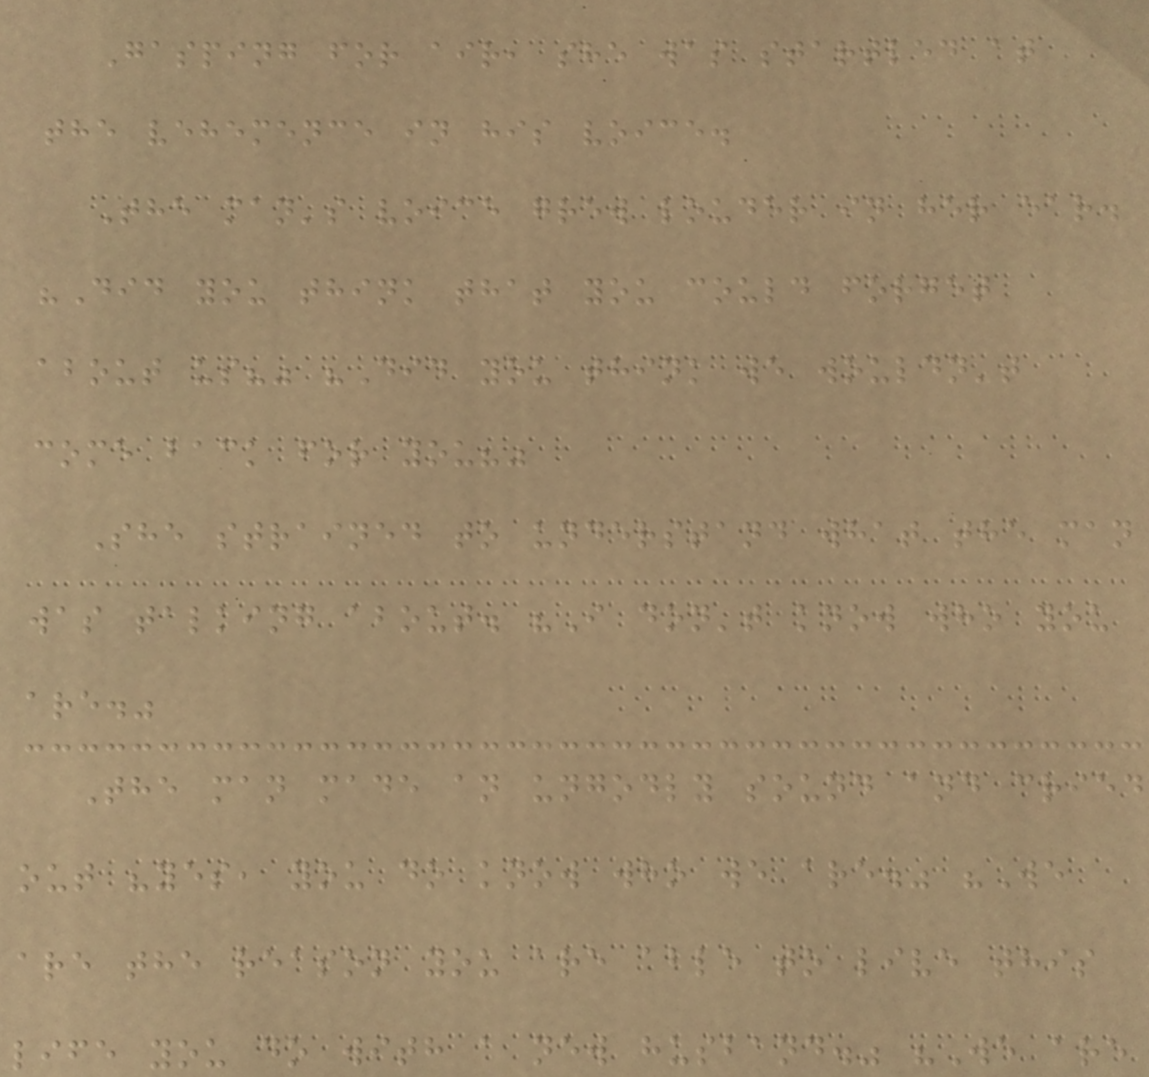Gasping for air, she was startled at
the vehemence in his voice.
The man's voice grew louder in her ear.
"Did you think that you could forget
about us?" "Did you think we wouldn't
come back for you?"
She strained to understand what the man
was talking about. "I don't know who you
are."
The man made an ungodly sound and cried
out "yes, you do know who we are." "We
are the reason you are able to live this
life you do with a new husband." "We are
